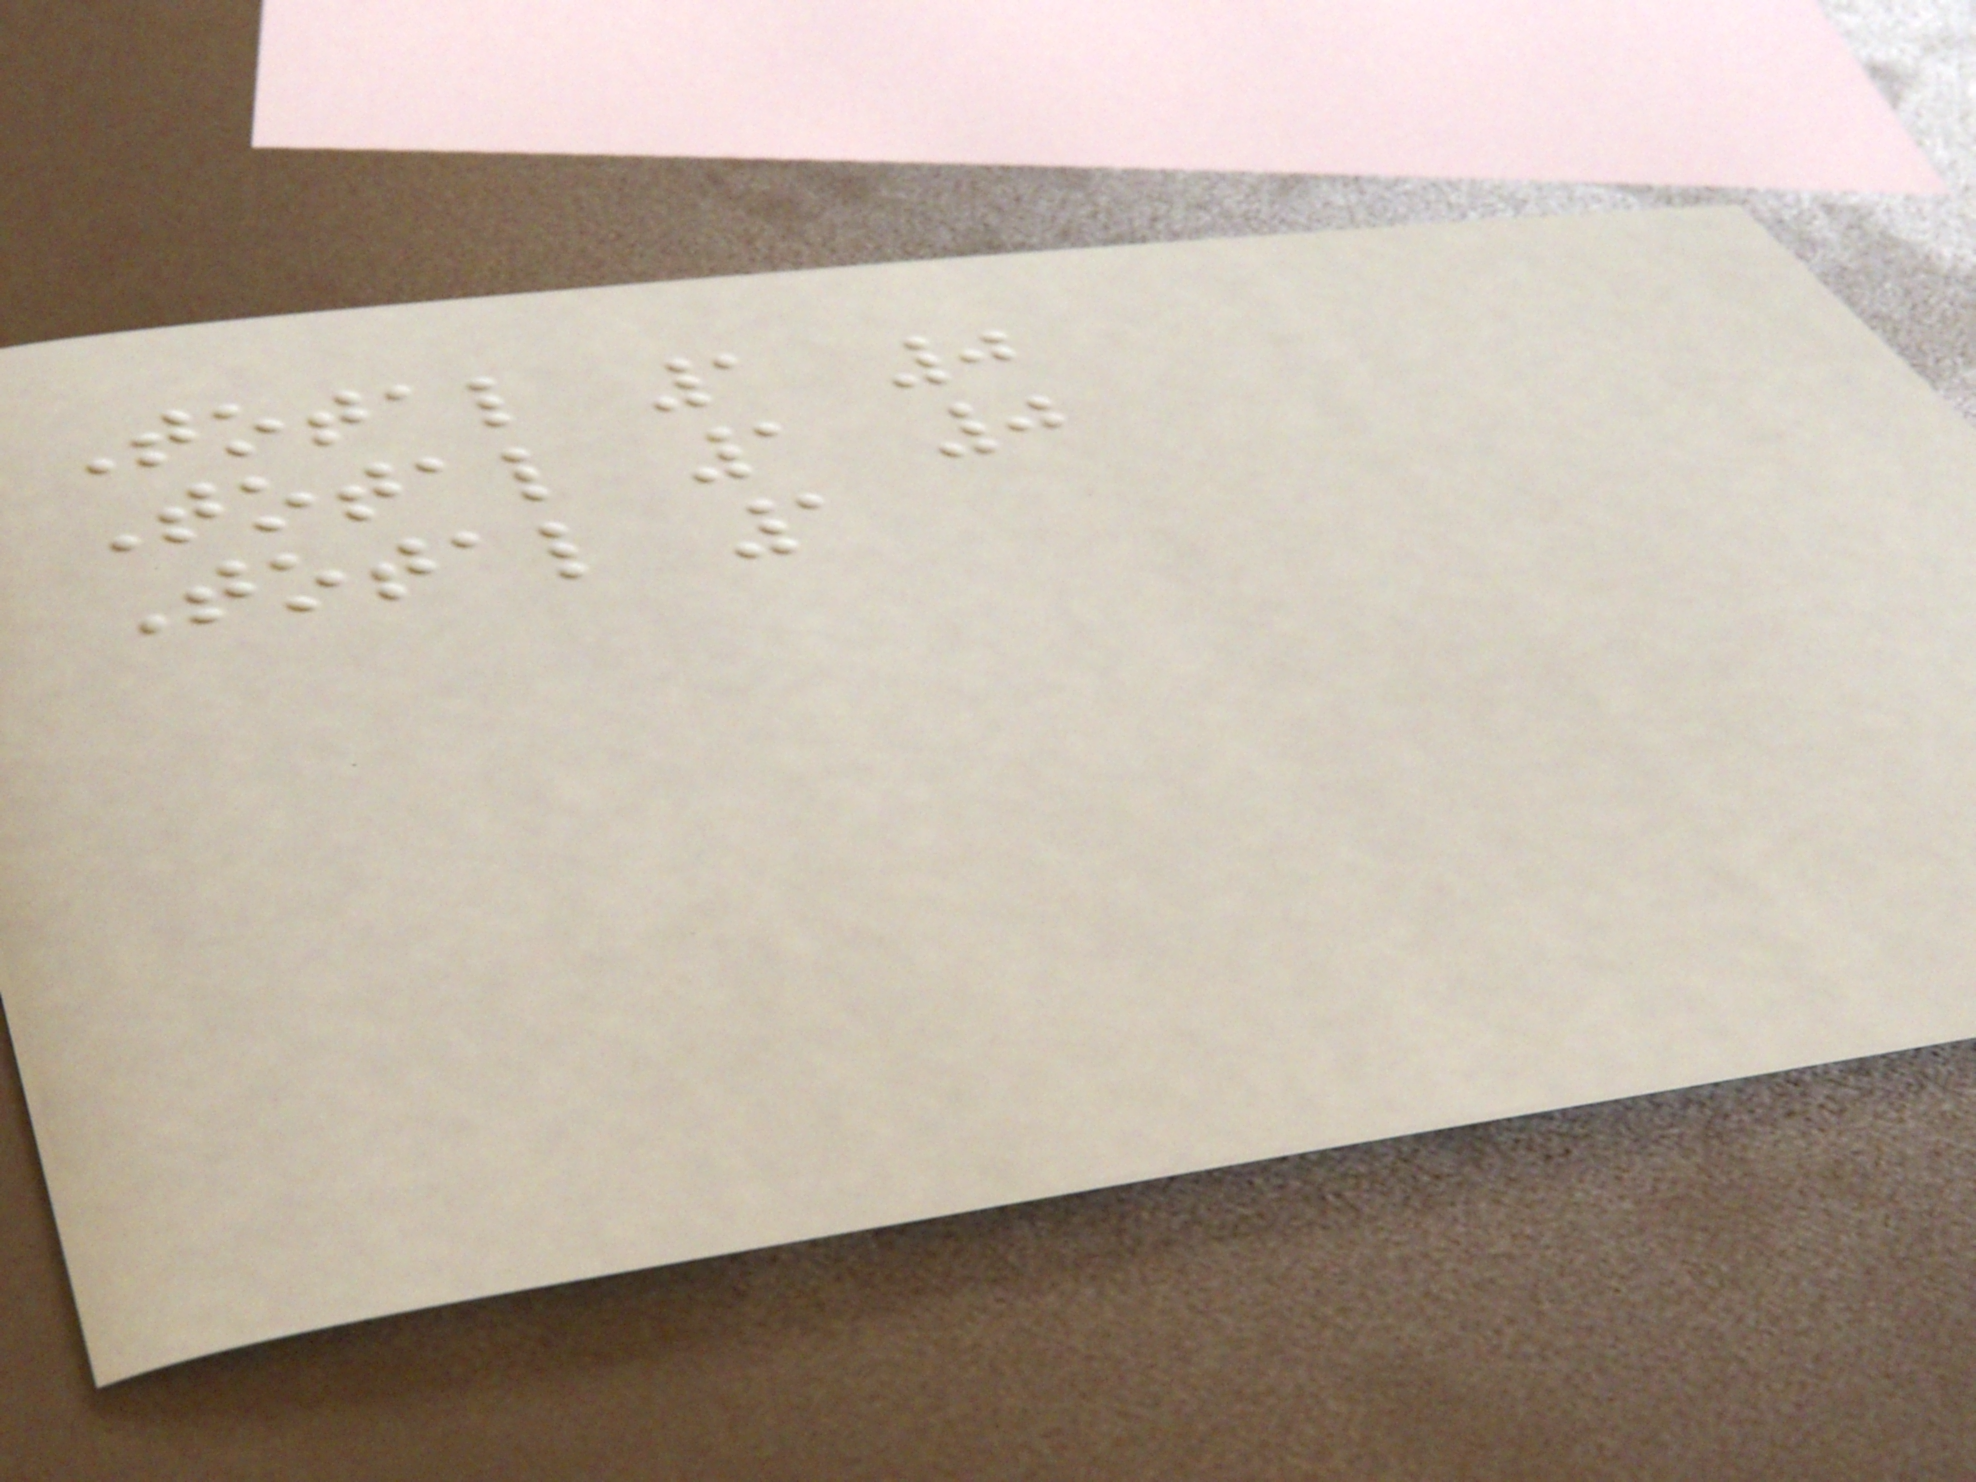Total 1 0
Total 1 0
Total 1
